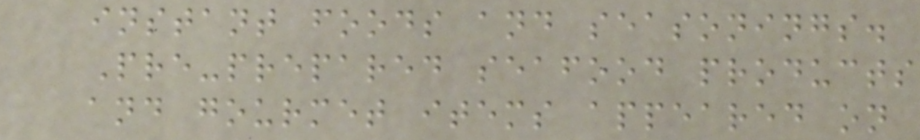instant foods and seasonings.
Pre-prepared seafood products
and gourmet items appeared on
